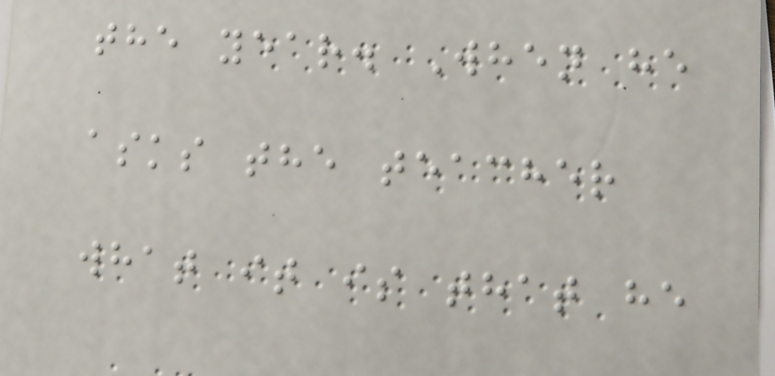the year. When he
asks the teacher
what it is that he
